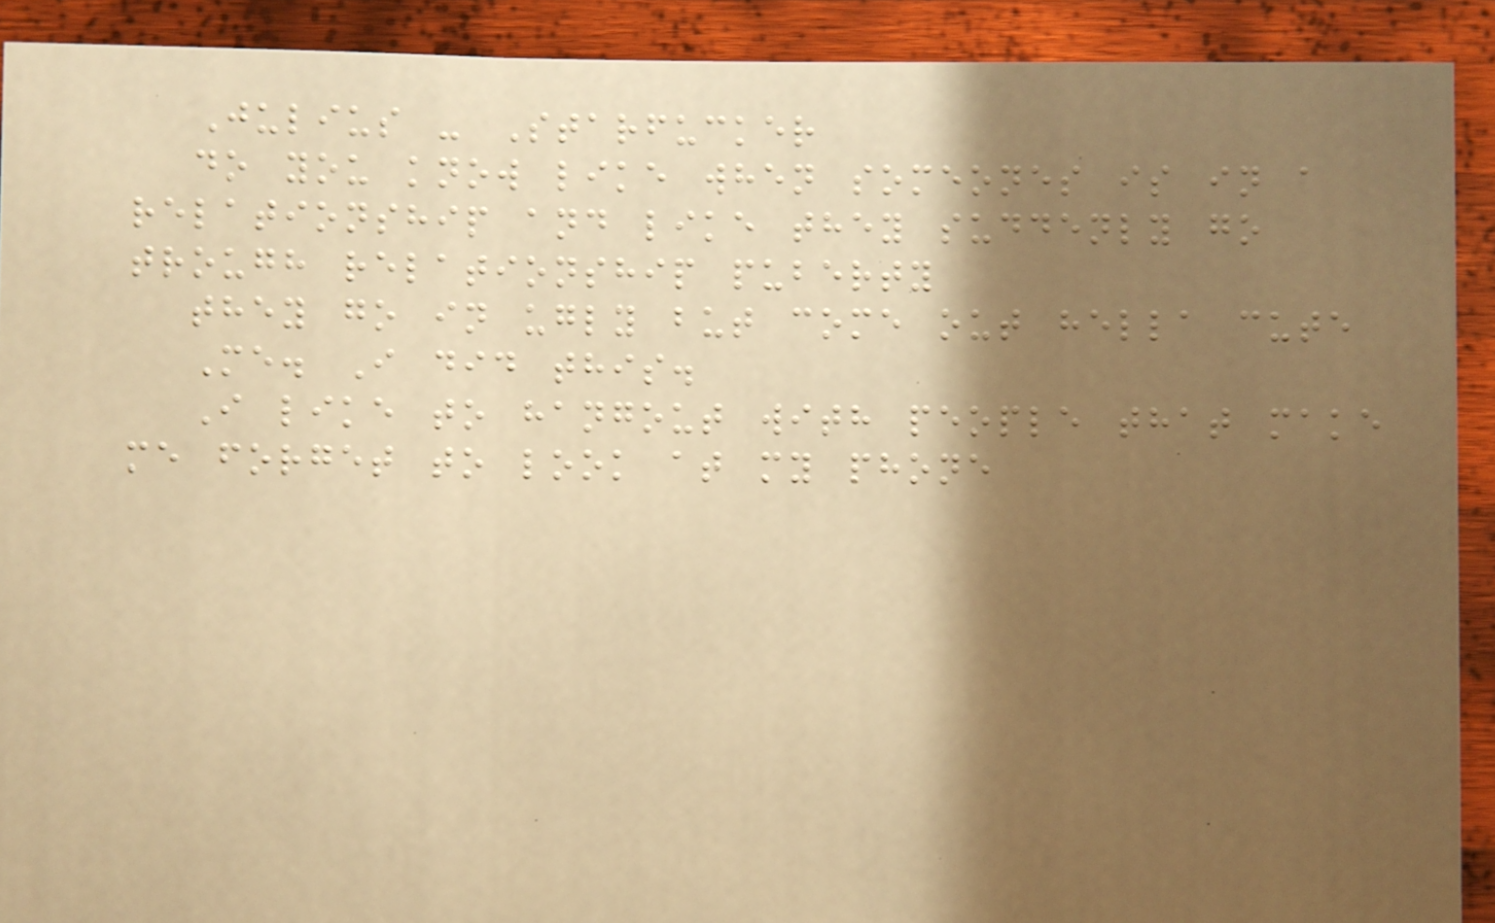Julius - Starfucker
do you know like when someones is in a
relationship and like they suddenly go
trough relationship puberty
they go in ugly but come out hella cute
Me. I did this.
I like to hangout with people that make
me forget to look at my phone
